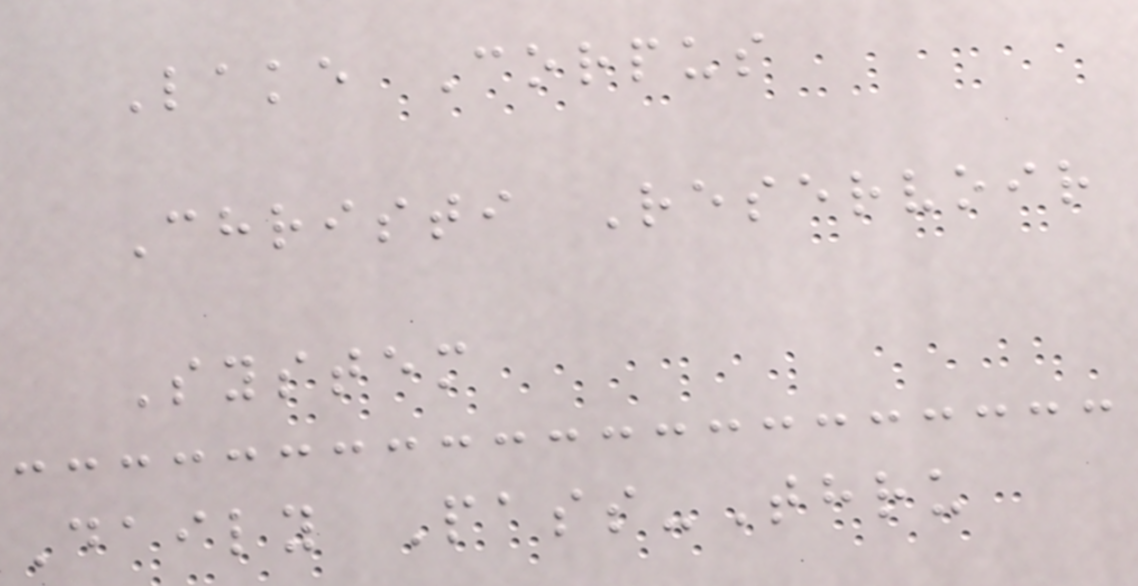Lake Corpus
Christi Reservoir
System
Daily Pass-Thru
